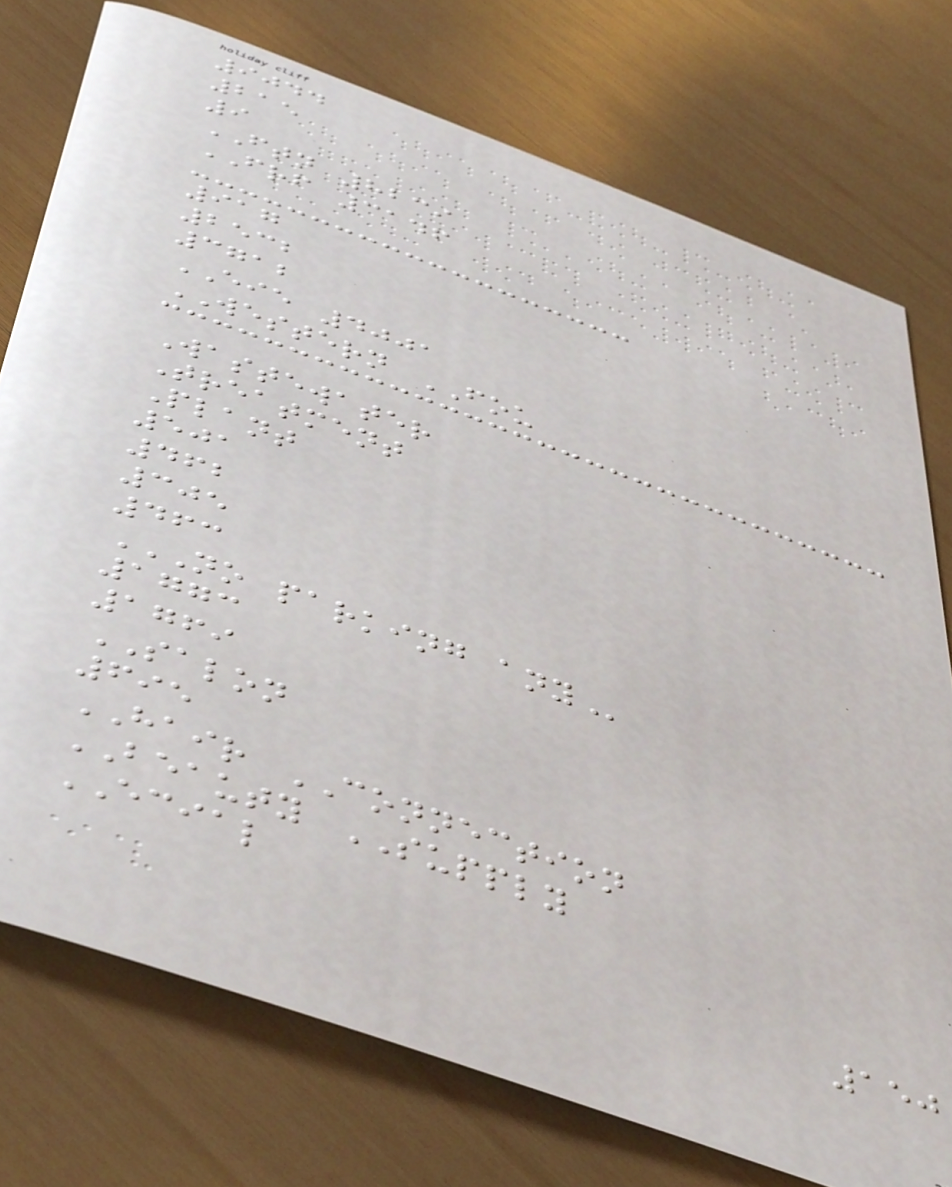9044
215
9
FTN 8239
FRF 3146
917
2532
3712
EIE 4001
WESTERN FOU
Wastewater
Treatment
Plant
501
462
305
463
NO PARKING ANY
1773
1769
SALON
695
HAIR CONNECTION
BEAUTY SUPPLY
ECIAL
150
